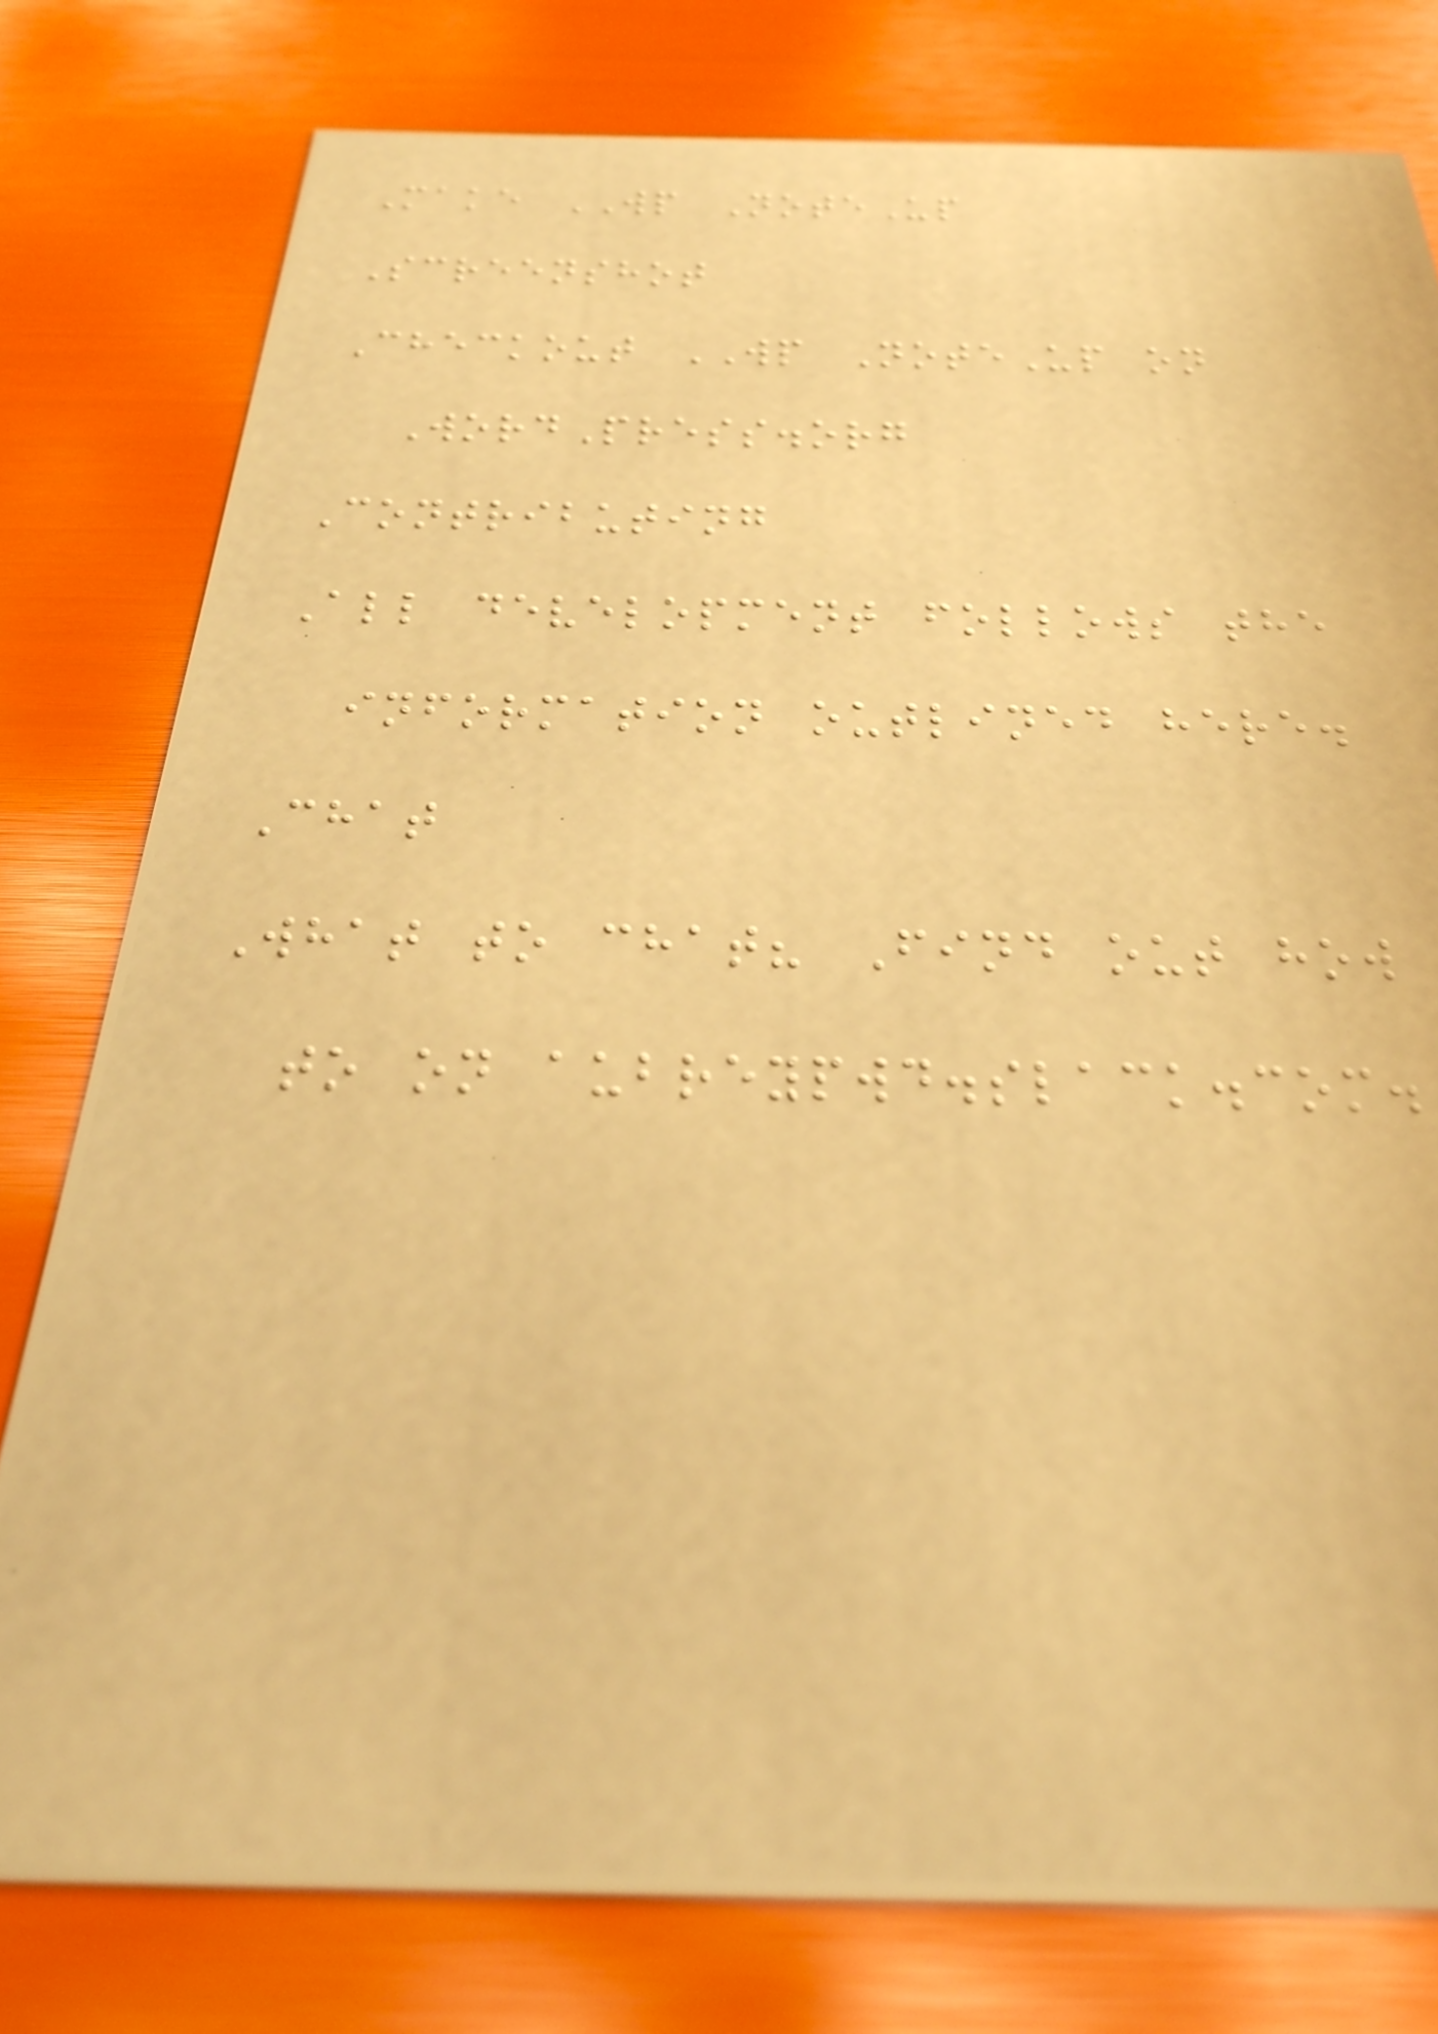Make WP NoteUp
Screenshot
Checkout WP NoteUp on
WordPress.org
Contributing
All development follows the
information outlined here.
Chat
What to chat? Find out how
to on aubreypwd.slack.com.
